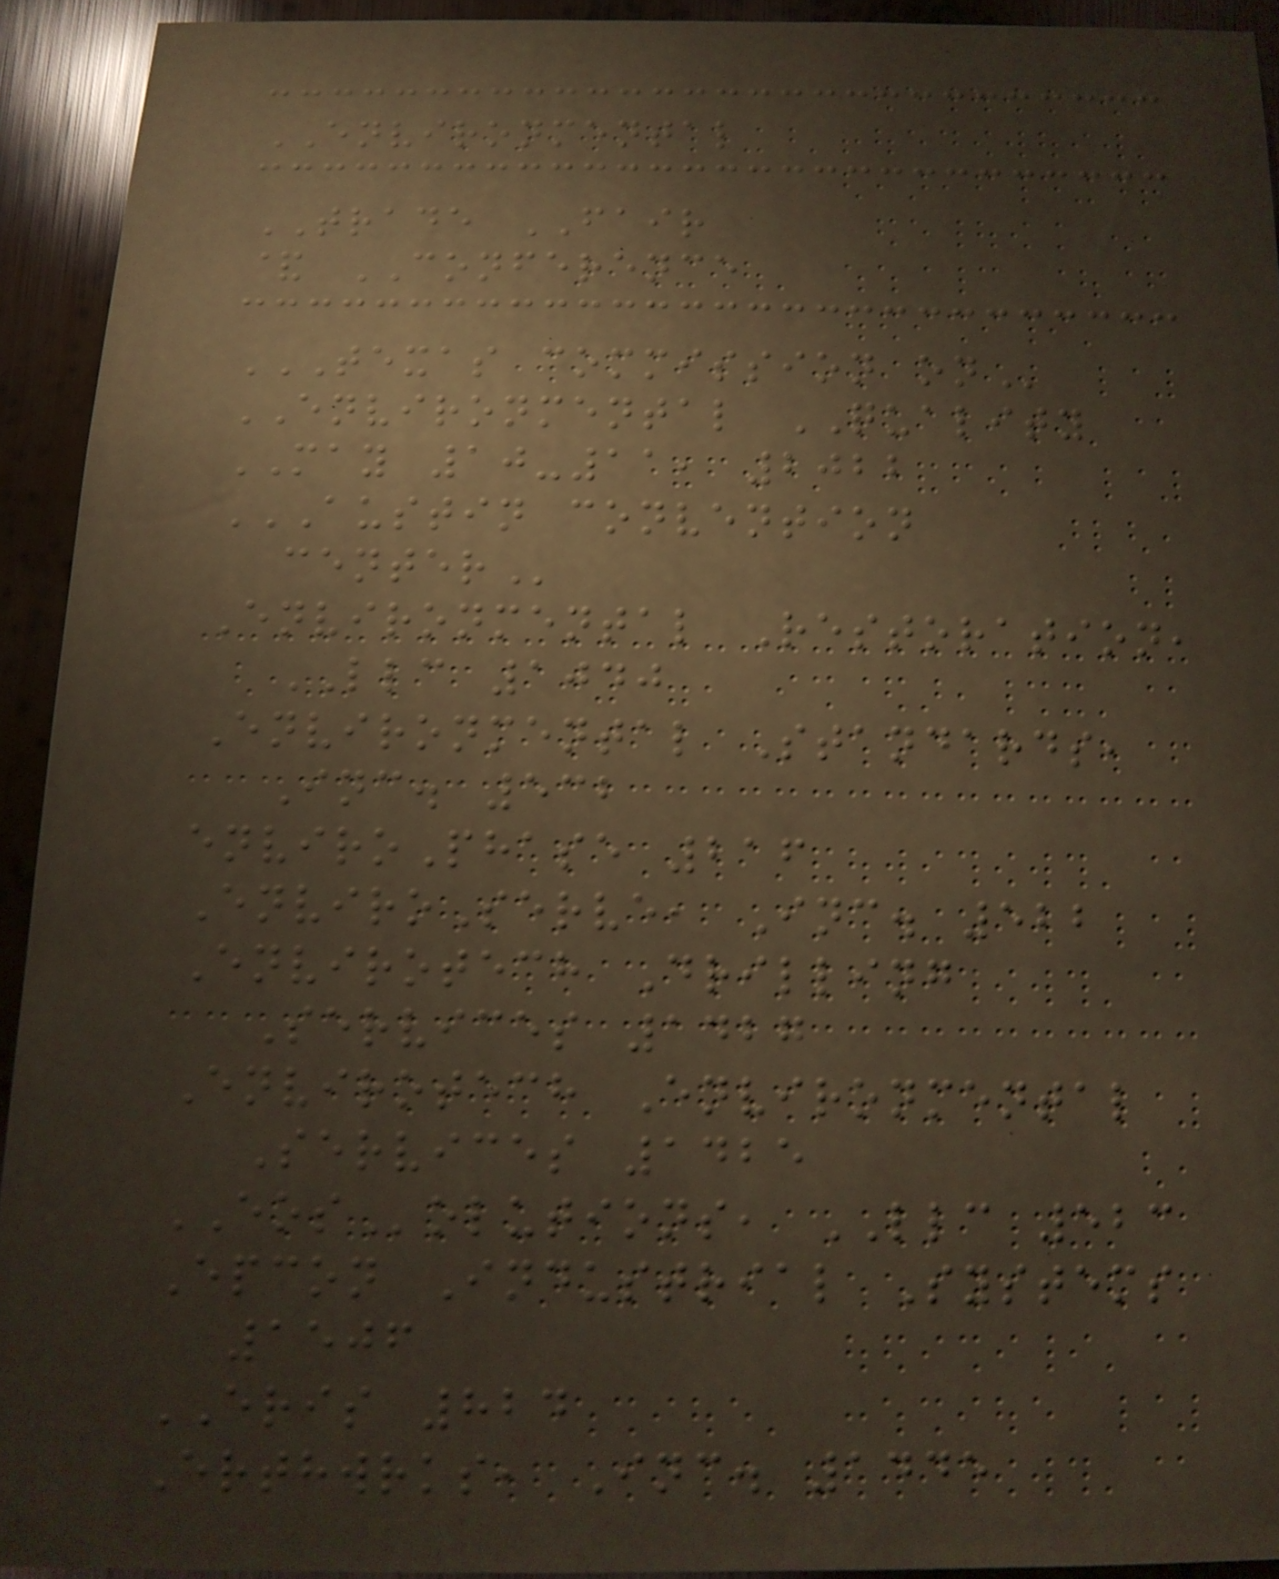ENVIRONMENTAL
TRADE FAIR
& CONFERENCE
TEXAS COMMISSION ON
ENVIRONMENTAL QUALITY
MAY 10-11, 2022
AUSTIN CONVENTION
CENTER
Environmental Restoration,
LLC 1040
Environmental Standards,
Inc. 532
enviroPhase 216
EnviroServe, Inc. 522
Envirotech Drilling
Services 1427
Envirotech Environmental
Services 1425
EOSolutions, LLC 523
Epcon Industrial Systems
1506
ERIS 824
Erthwrks, Inc. 1445
